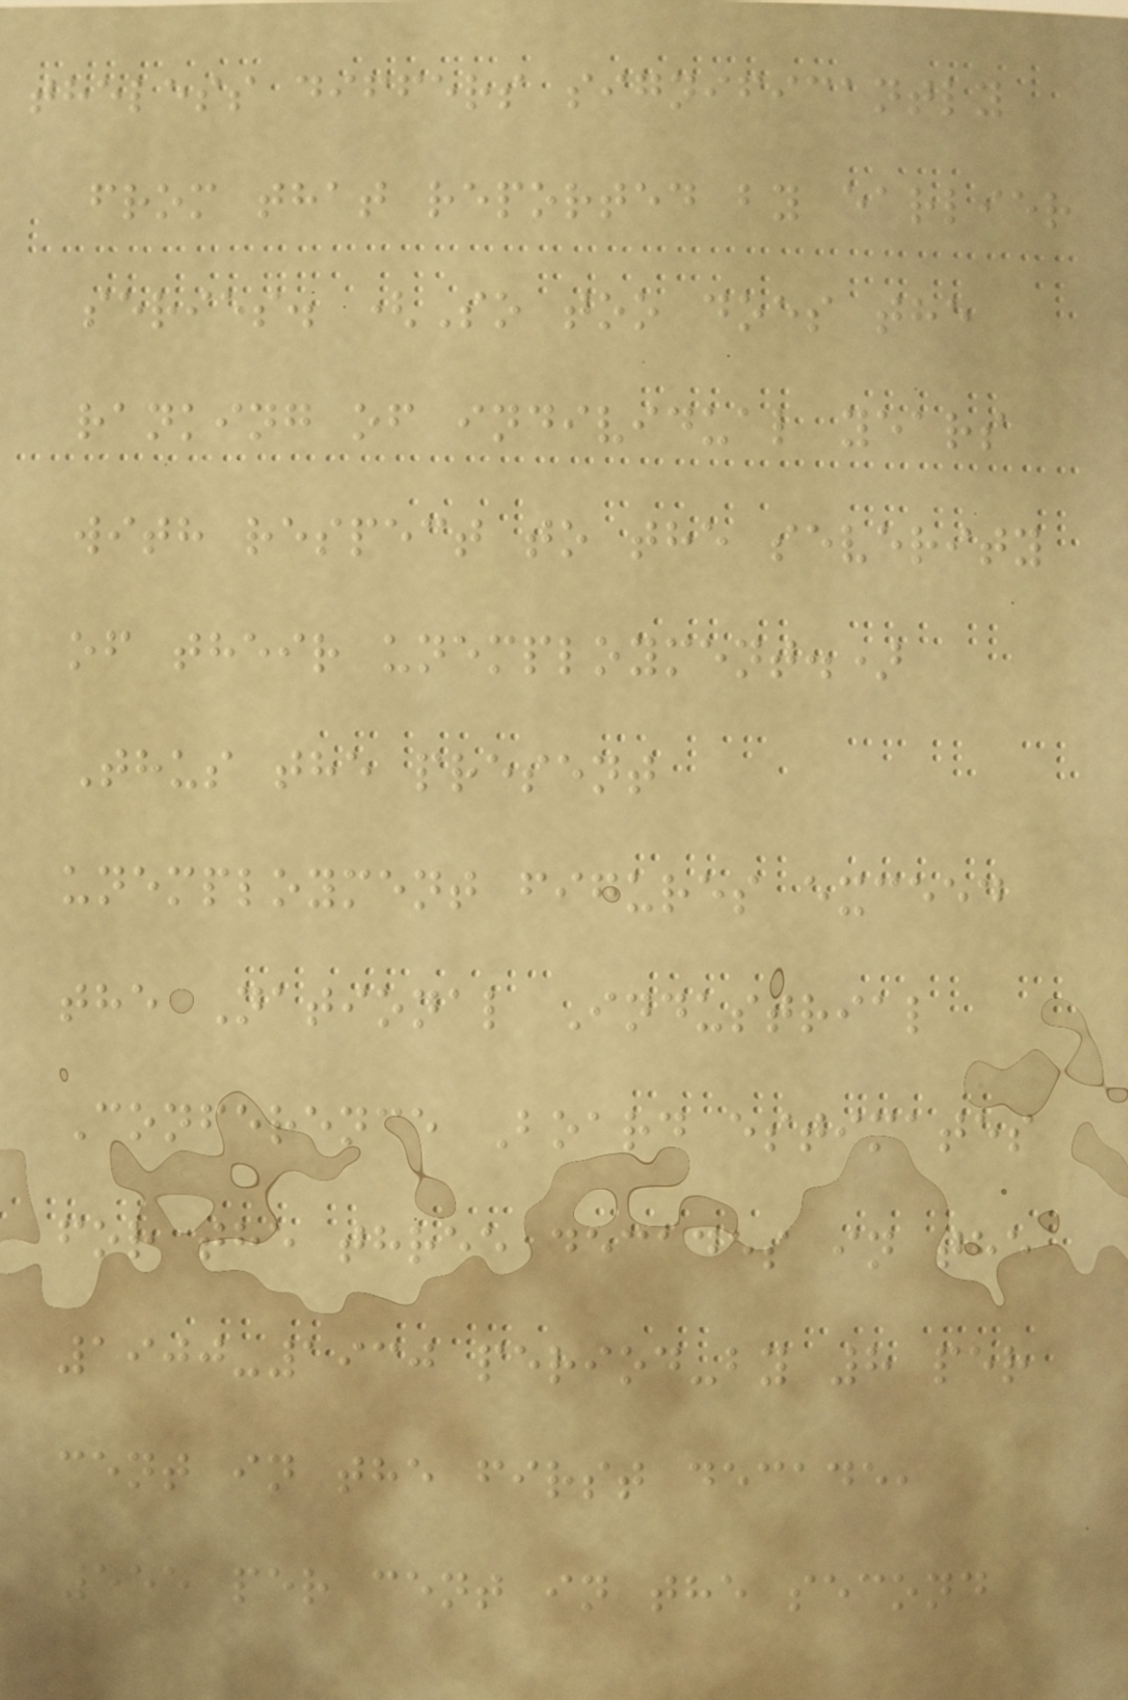theless differs significantly
from that reported by earlier
series. (So too does the
ranking of individual years
with respect to the severity
of their unemployment.)
Thus the present
unemployment figures exceed
the National Industrial
Conference Board estimates
for the three decades in the
1900-1930 period-by 8 per
cent in the first decade,
555 per cent in the second
